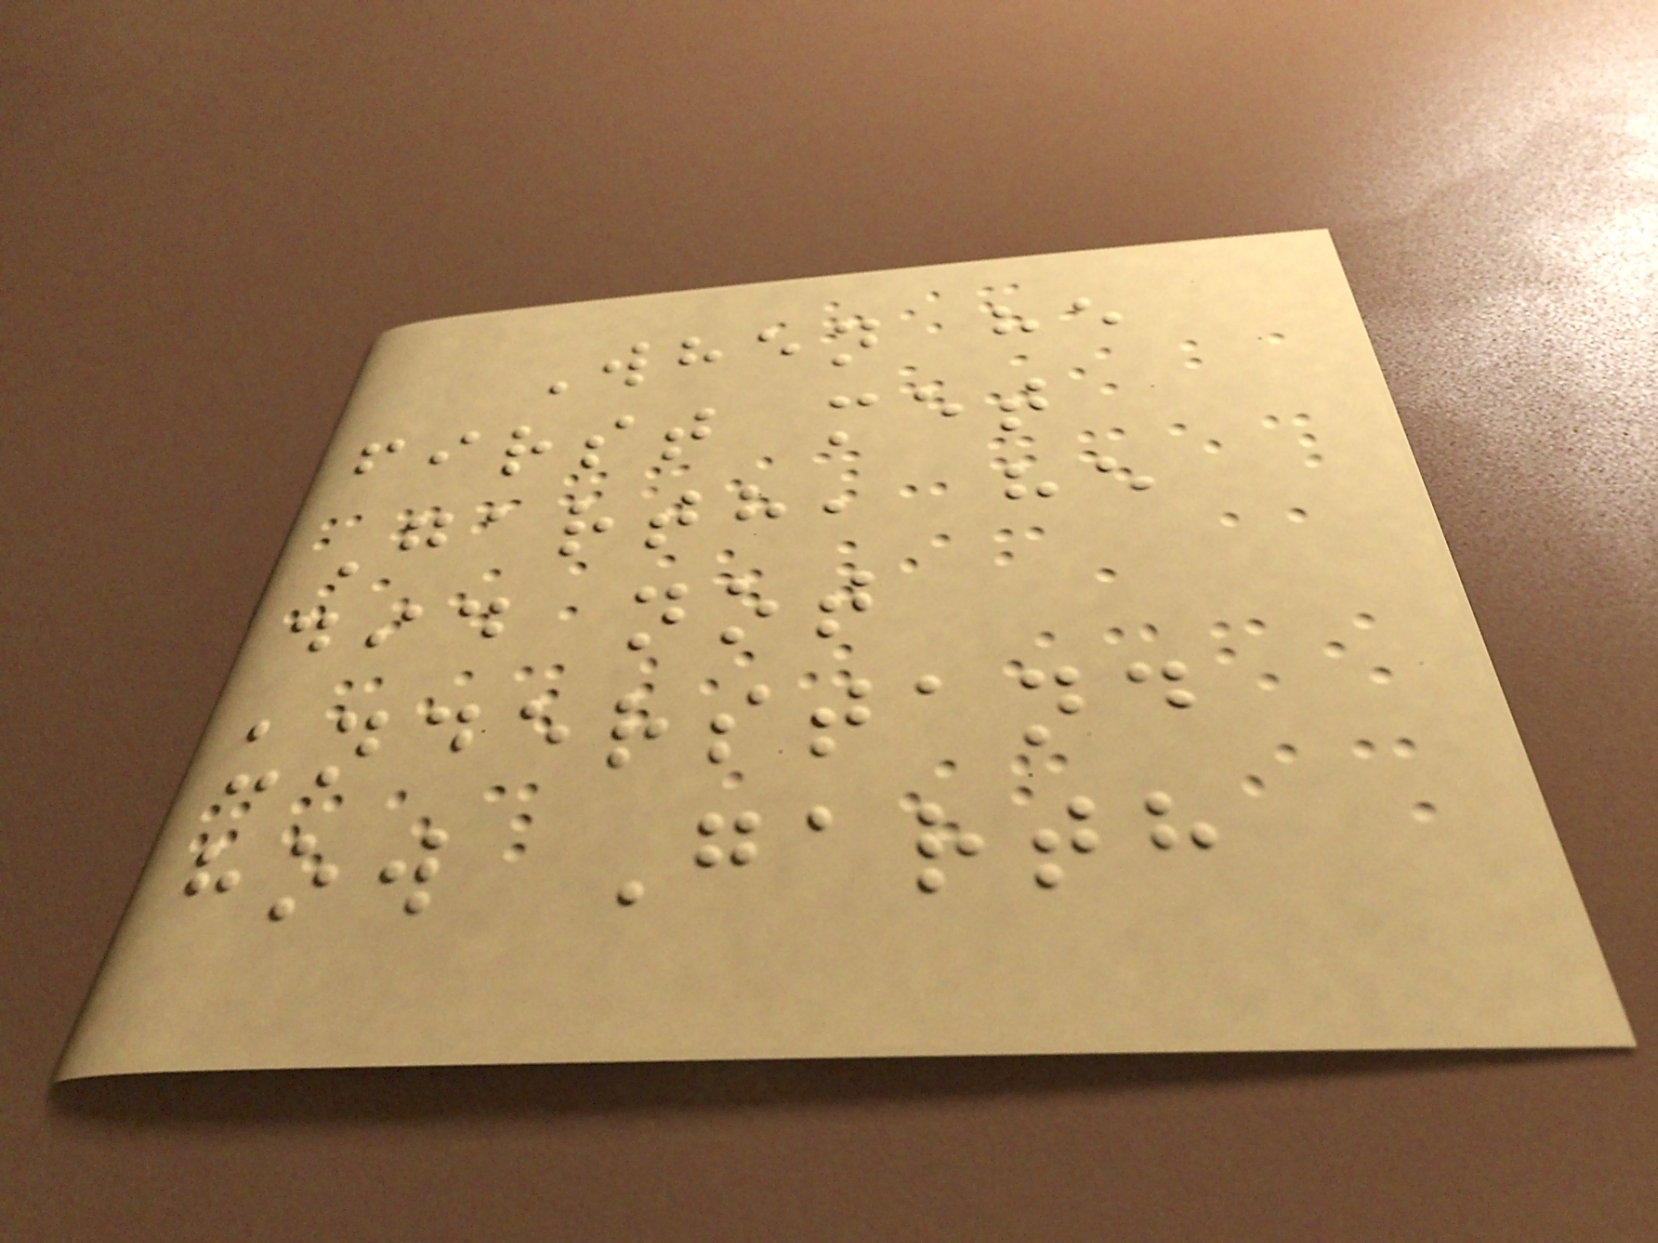When he
first met
Garth, he
did not
understand
how Garth
